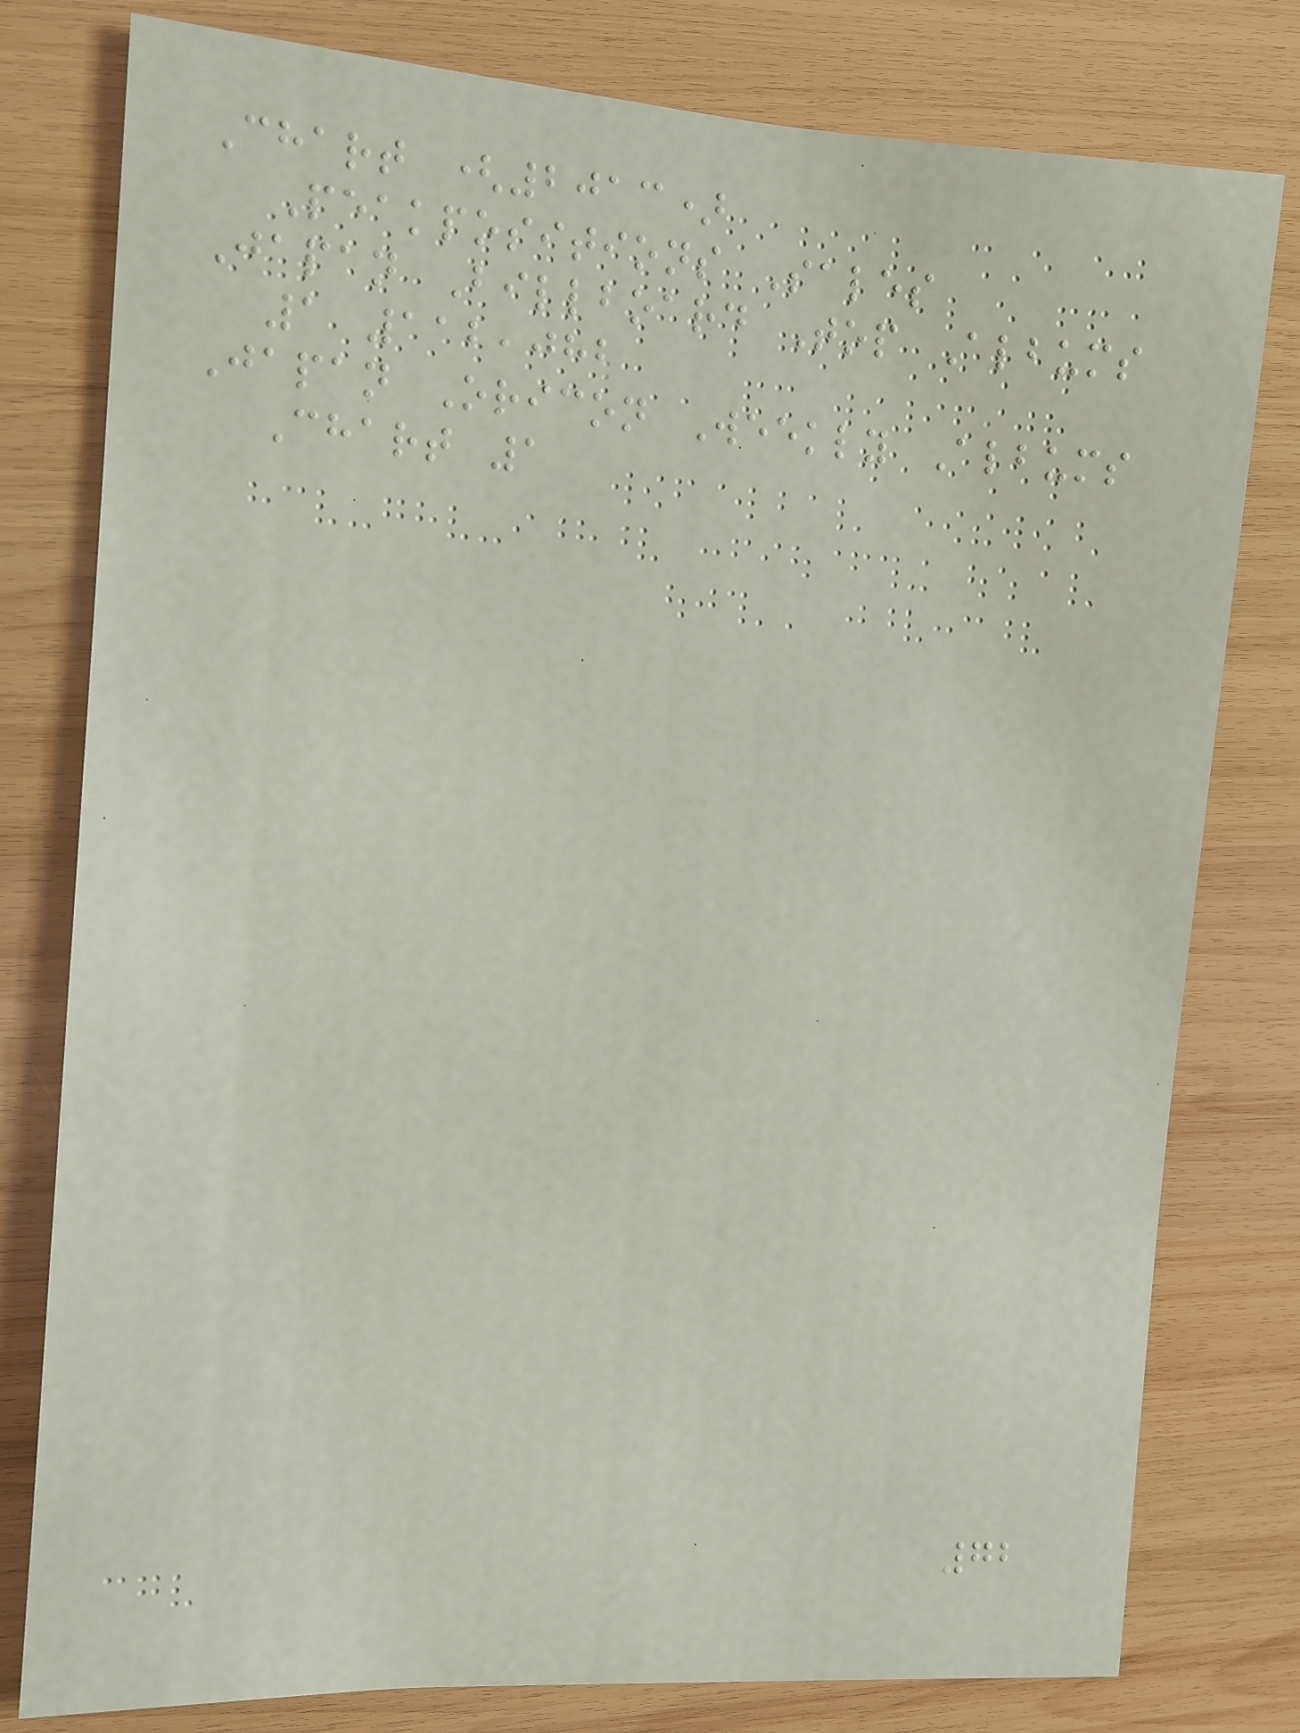Chart (2013)
Peakpositions Sales
Japan Billboard Top Albums
1 112,082
Japan Oricon Weekly Albums
Chart 1
72
